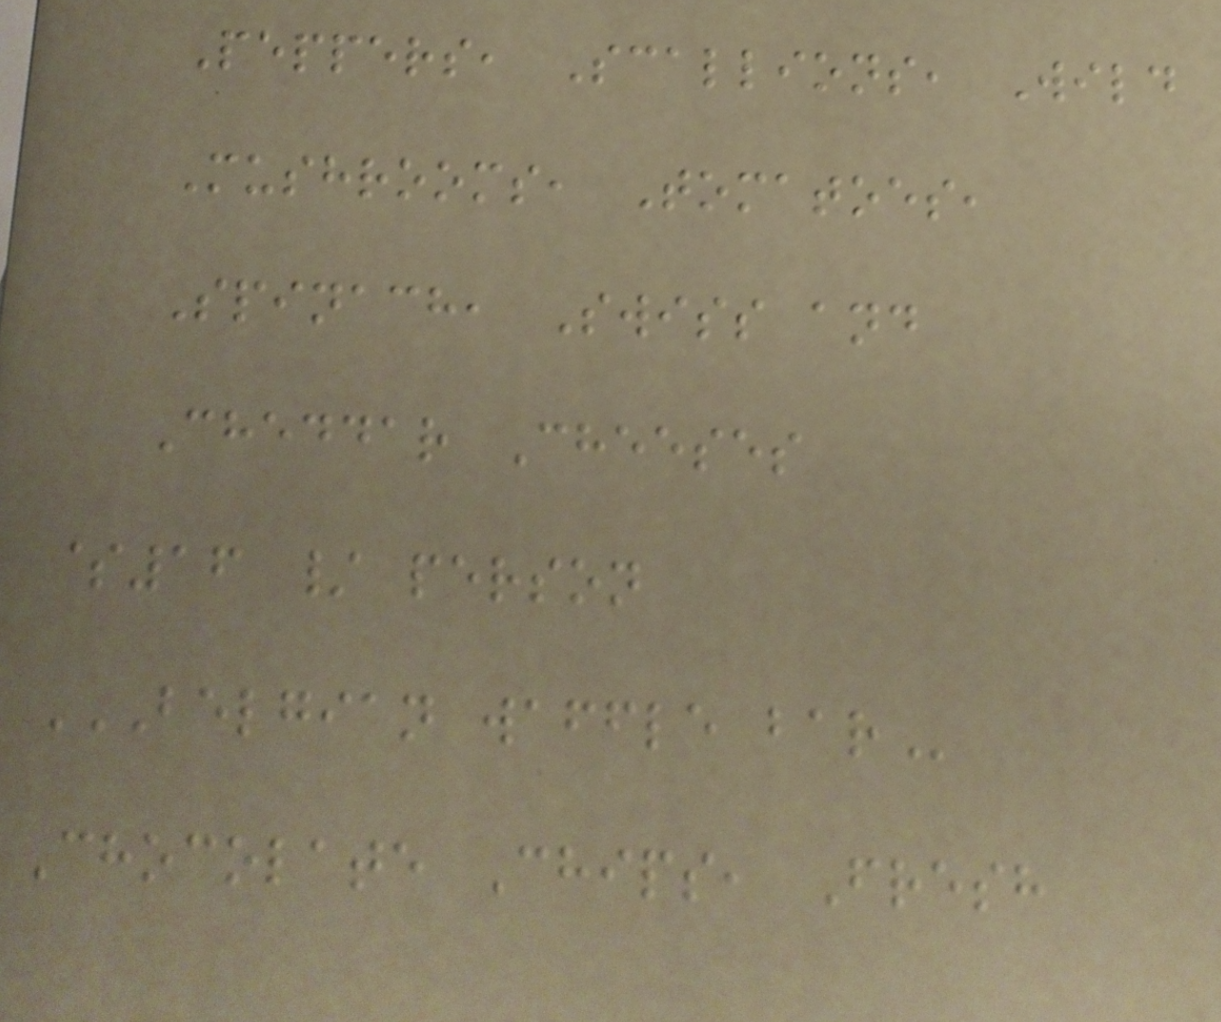Peppers, Scallions, Wild
Mushrooms, Tomatoes,
Spinach, Swiss and
Cheddar Cheeses
$16 / person
BELGIAN WAFFLE BAR
Chocolate Chips, Fresh
